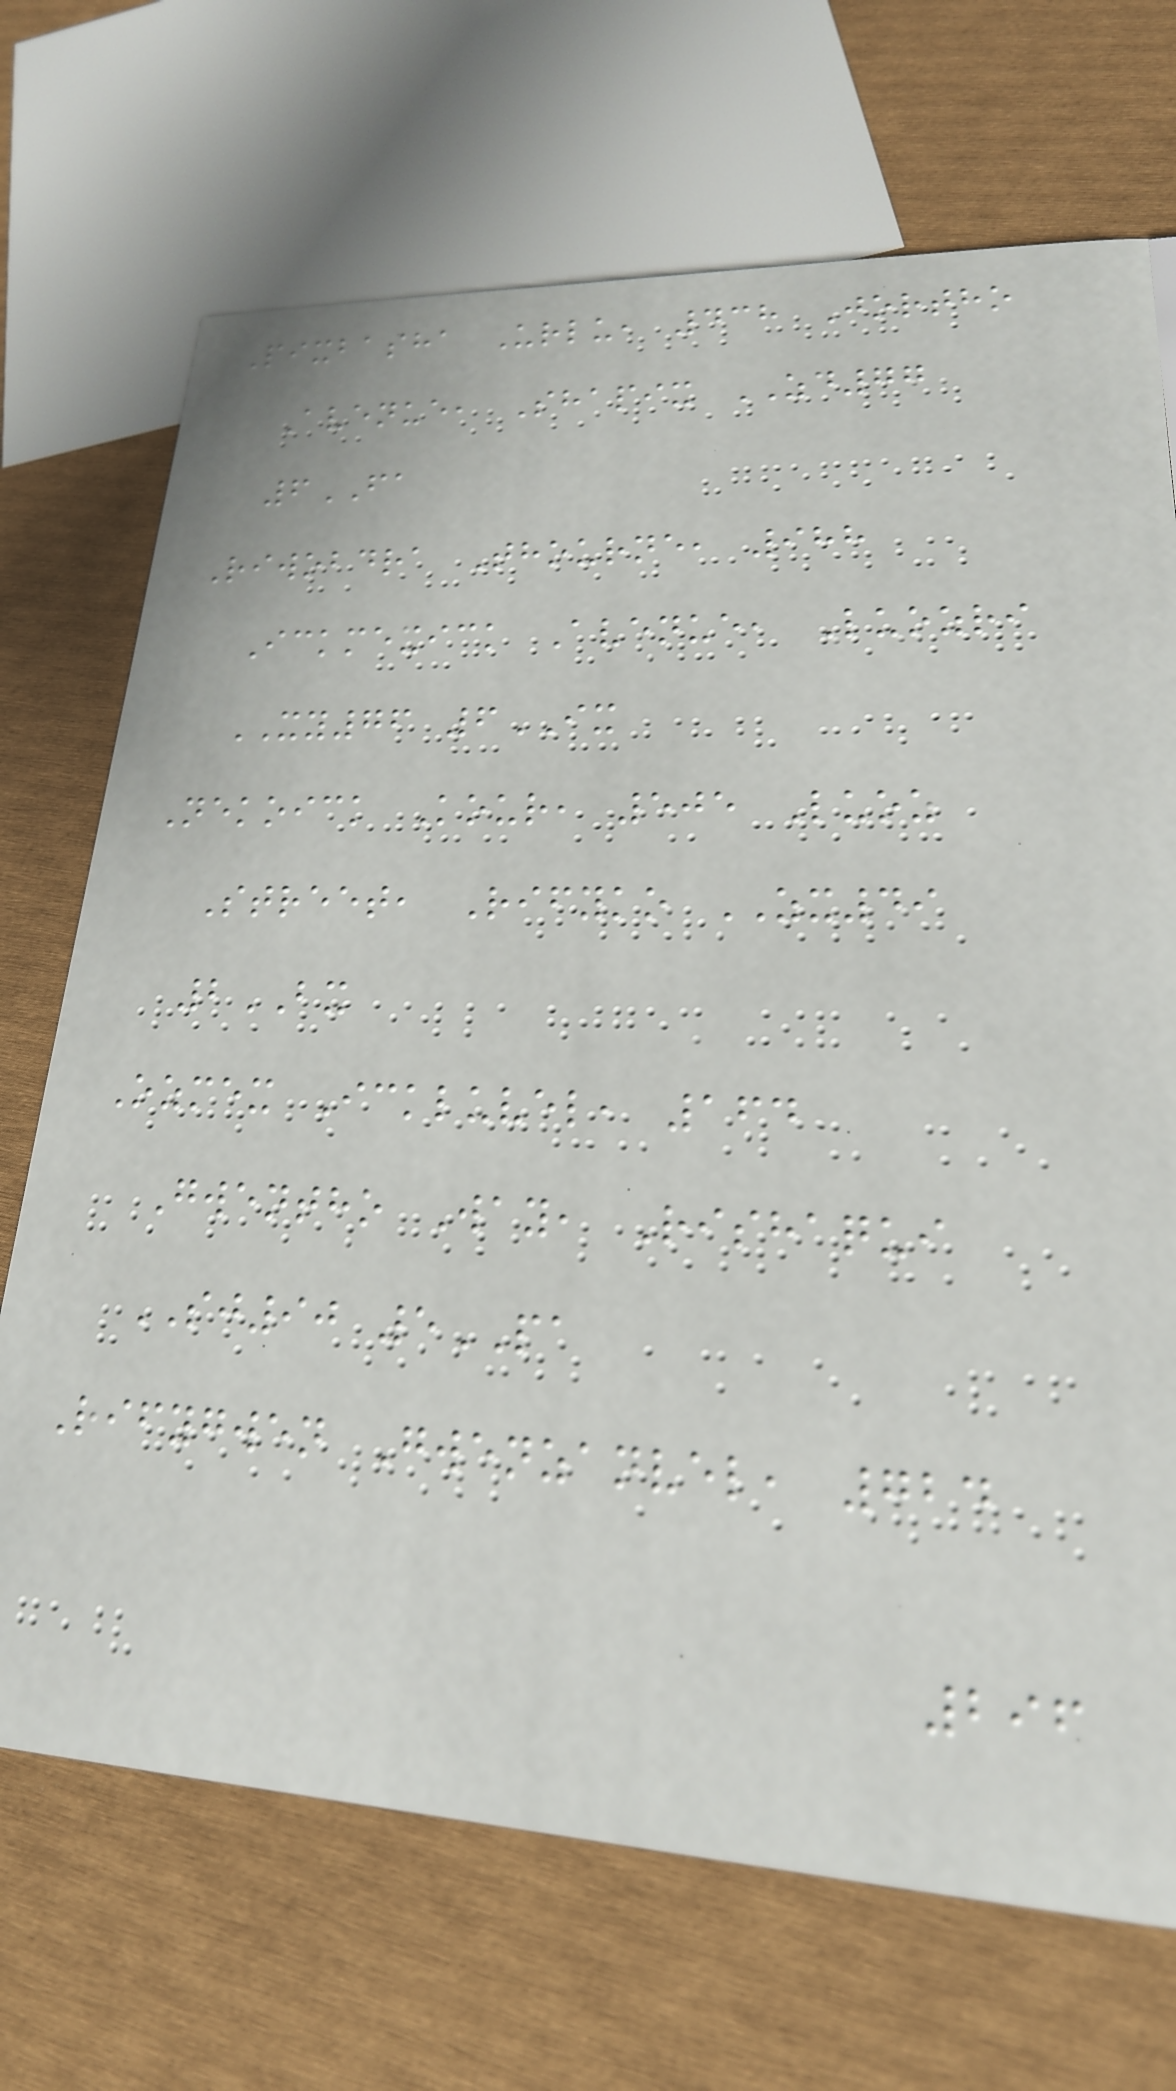Pixbasha Urlu, 438 Jortho
Avenue, Shapix ZD77
6FA
Riwobdra Thourne, 988
Ickmexick Avenue, Luozri
XY76 6IX
Nekoick Kour, 505 Luoz
Street, Rifyko ZX49
2BX
Ozmex Ickluvel, 164
Gwentho Way, Rishaqui
SJ90 5PA
Rifygwen Gwenzanvel, 724
296
